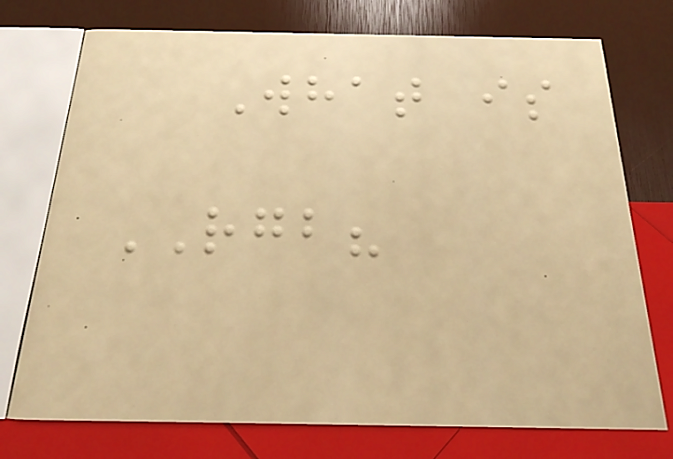What is
RGB?
